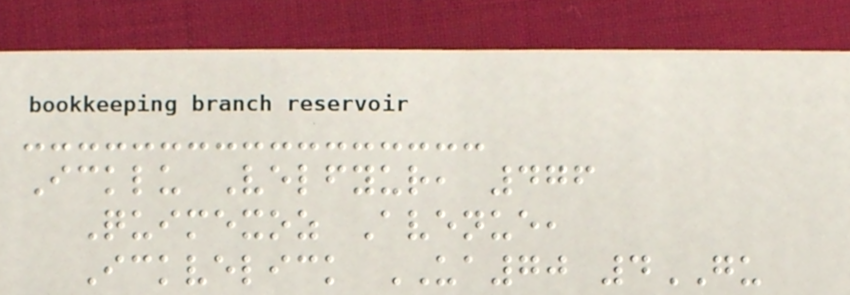Icklu Velfyur, 476
Quimexoz Avenue,
Ickvelick UA70 4GU
